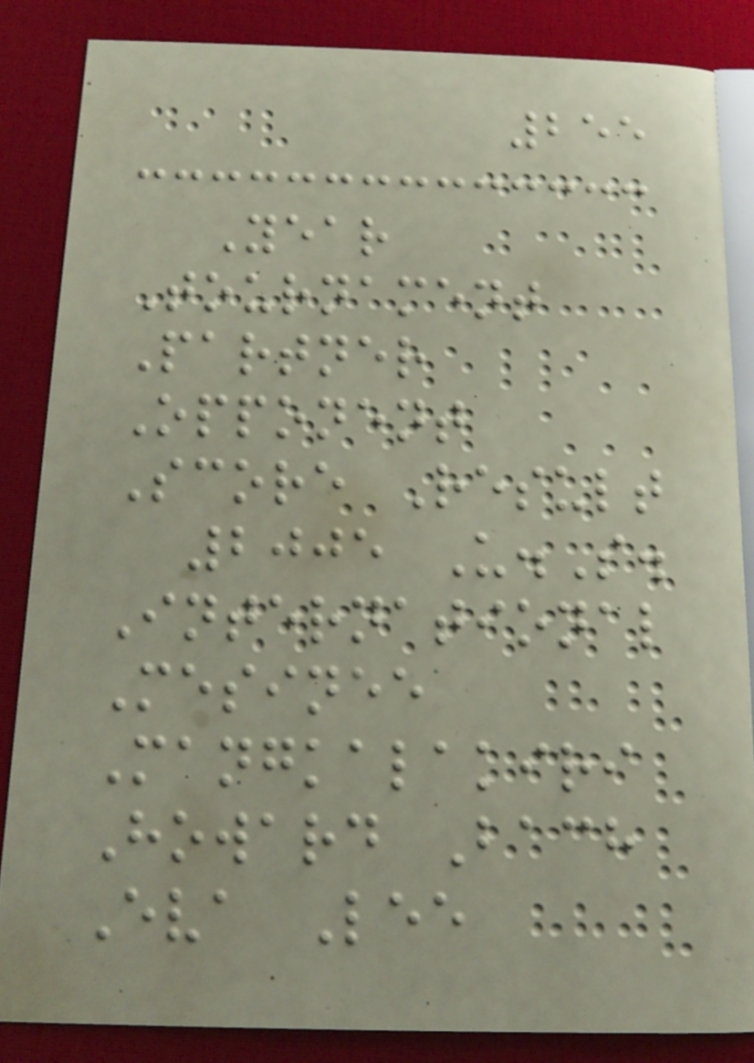255
Year
Tournament
Partner
Opponent
Score Result
2005 U.S.
International
Mesinee
Mangkalakiri
Howard Bach
Eva Lee
